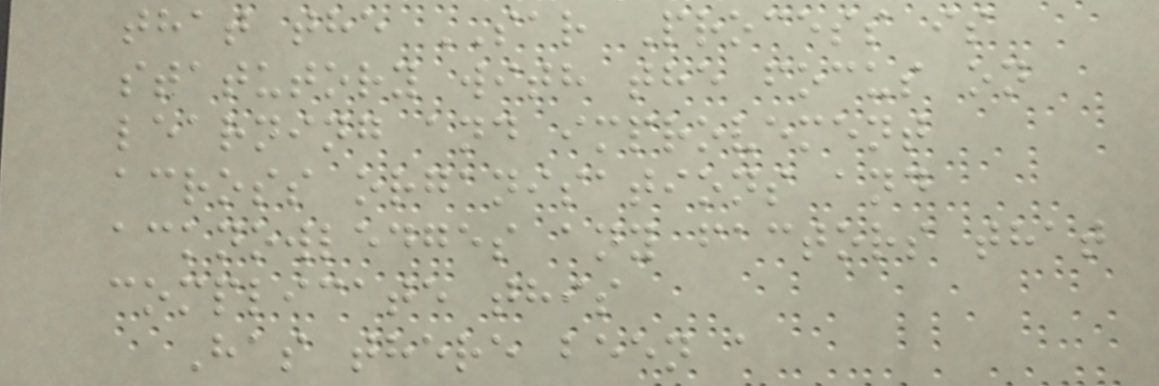that the SAR Process is
statutory with the focus on
learning and improvement
across organisations and
acknowledges any factors that
complicate this
Has there been a
